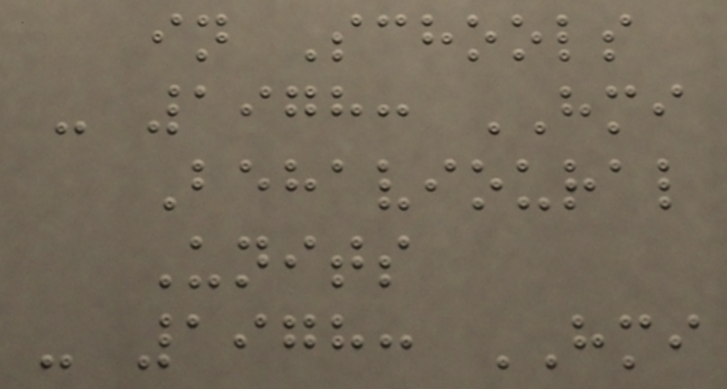in Schools
- 1978: HMI
Behavioural
Units
- 1978: HMI
